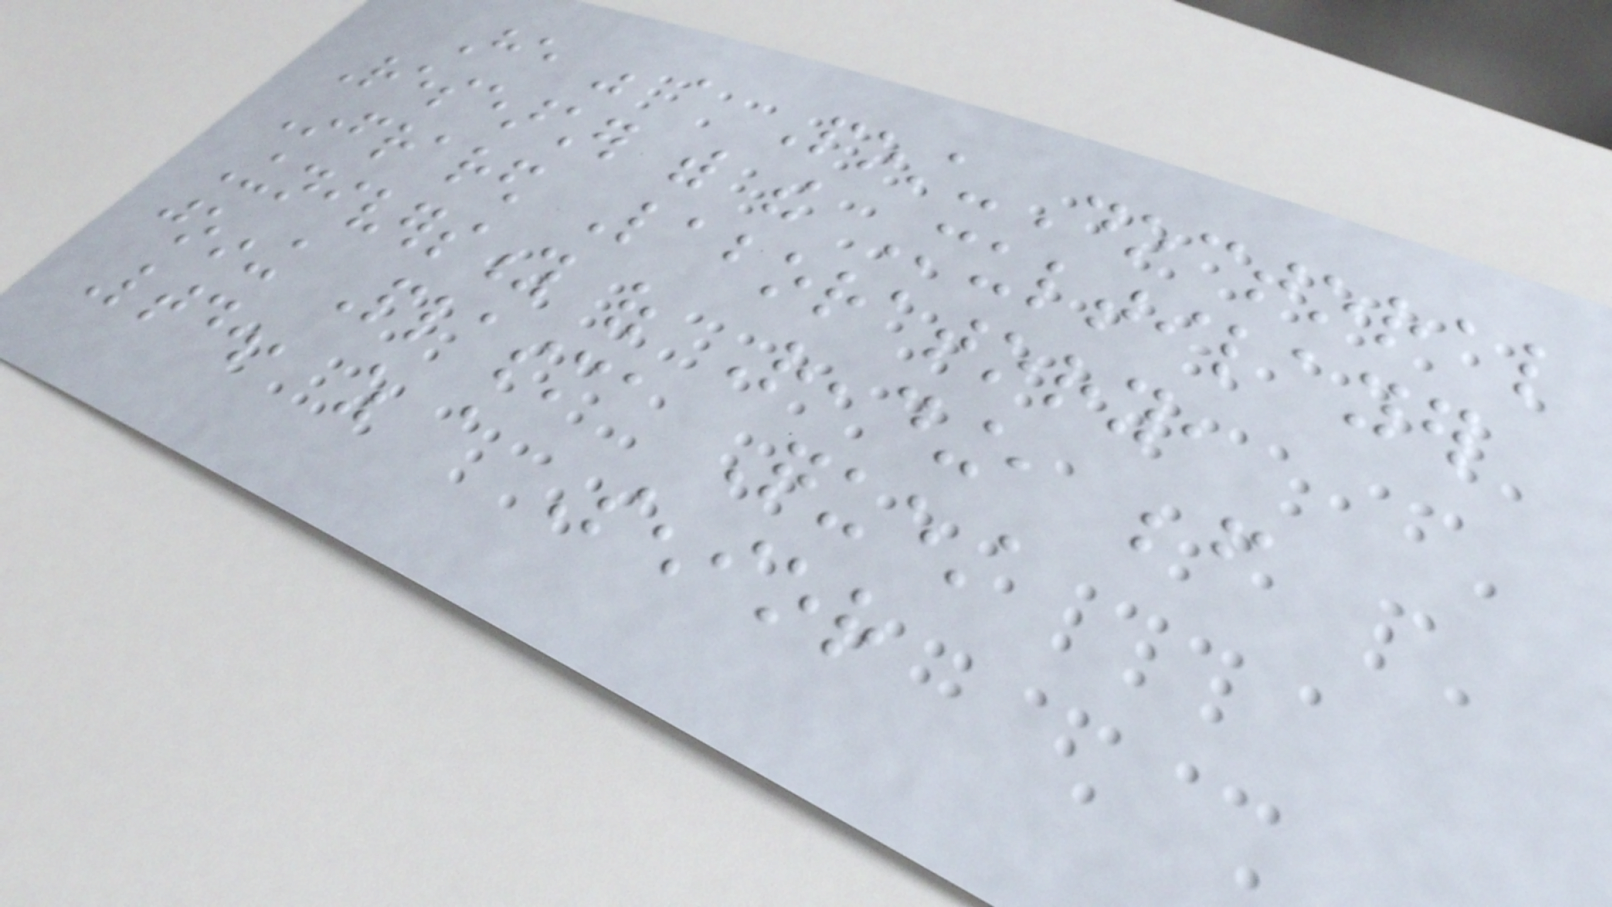He was a Post-Doctoral
Researcher with the Multilayer
Infrared Laboratory,
University of Reading, before
joining Plasma Quest
Ltd., as a Senior
